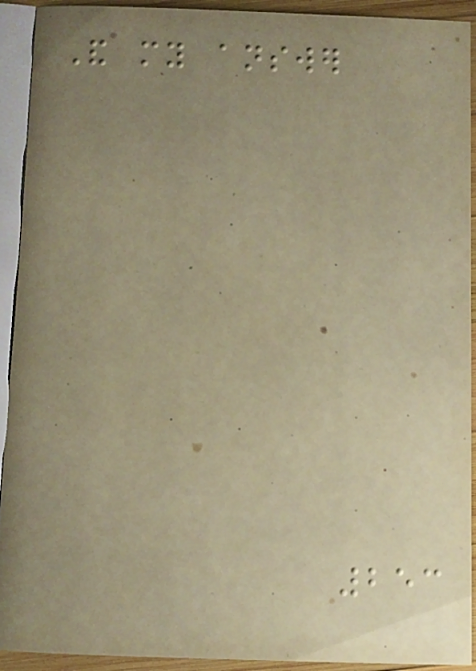And my answer
253
